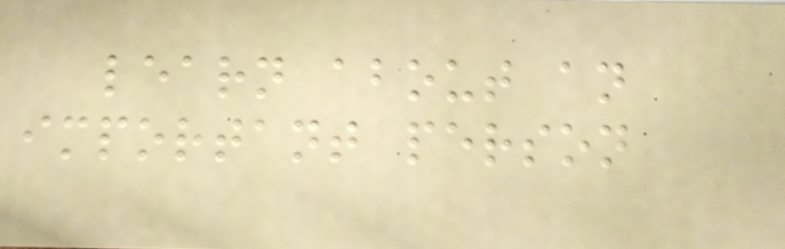learn about an
important person
